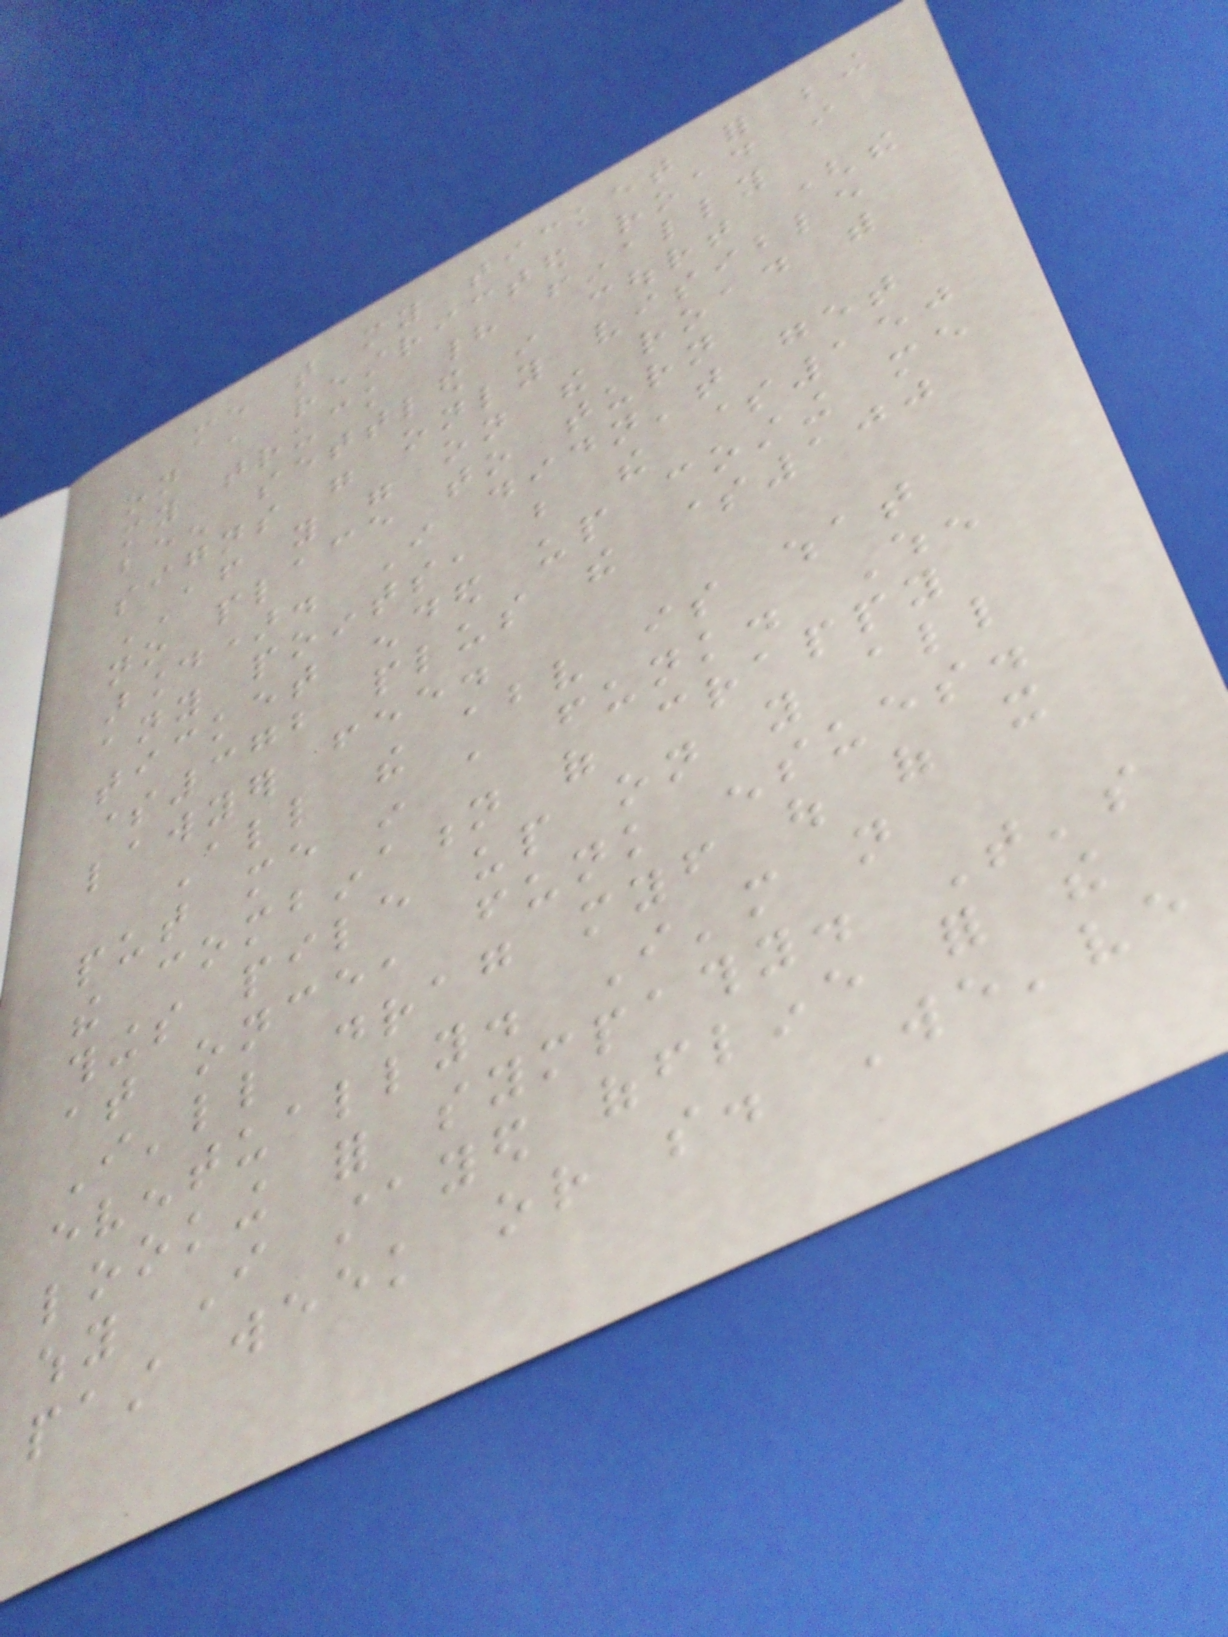me that my ticket for being
on a restricted road in
my truck had finally
been settled in court (the
signs were only visible
AFTER you were on the road with
no place to turn
around). I didn't get
any points, but the $150
ticket ended up costing me
$372 plus the $100
lawyer fee.
All the above is what
put me in a funk. When
the combination of crappy
things pile up on you all
at once, funk ensues.
I'll drag myself out of it
eventually. I'm not
looking for sympathy. That's
why I stayed offline for the
past week or so. We've
